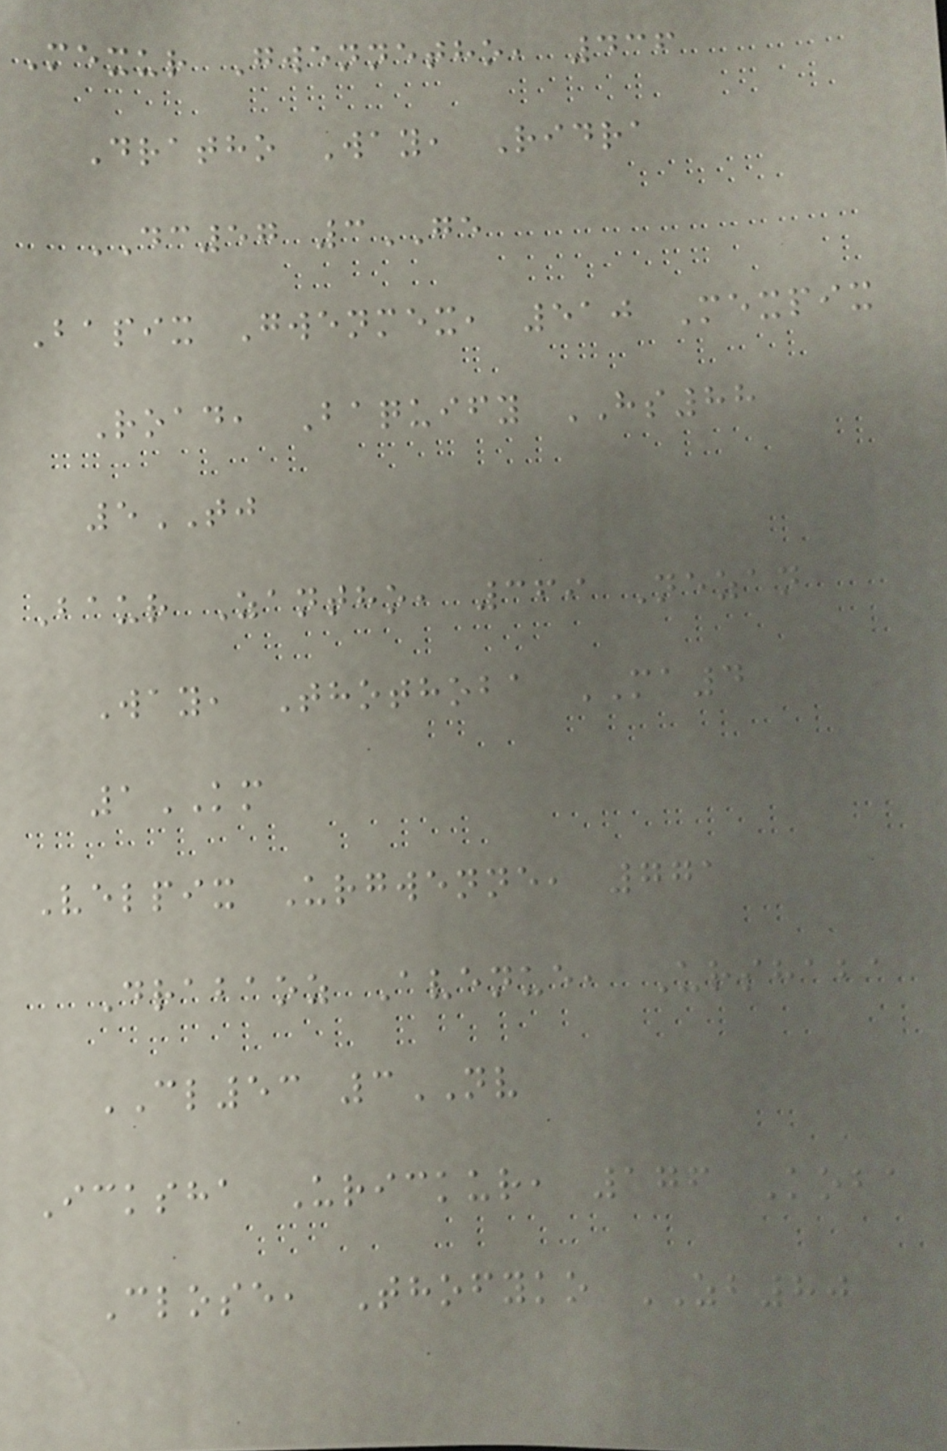Mexur Gwennetho, 436
Dratho Way, Ridra
DC57 3GE
Bapix Gwenmex, 510 Mexpix
Road, Baquify HS88
5TJ
Baur Zantho, 369 Nezan
Way, Thothoba MA4
1KM
Velpix Urgwenne, 771
Drabaoz Avenue, Urshaba
CL53 3NV
Icksha Urickur, 176 Koba
Close, Thofyko ZB80
